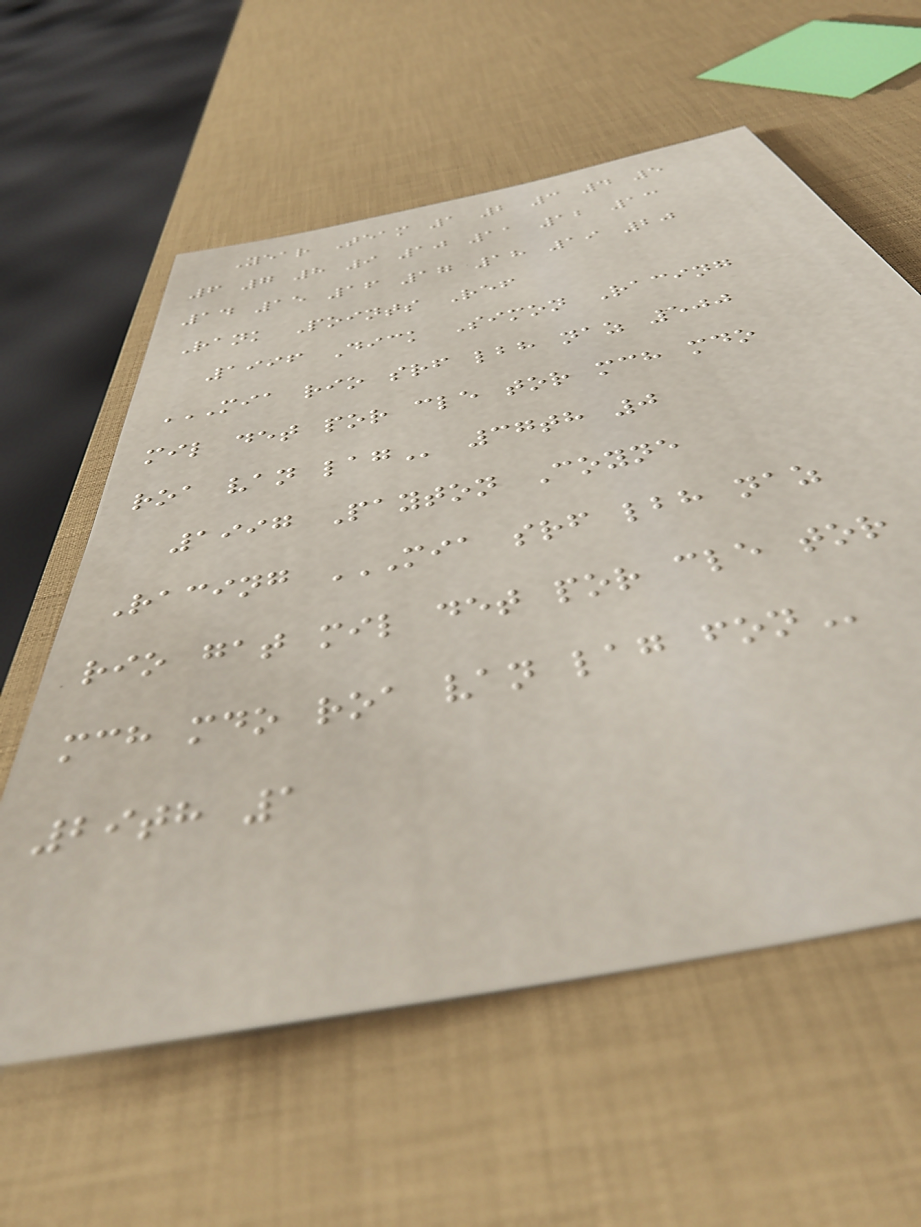Year Team 1 2 3 4 5
6 7 8 9 10 11 12 13
14 15 16 17 18 19 20
Rank Points Ref
1996 Dick Simon Racing
MIA RIO SRF LBH NAZ 500
MIL DET POR CLE TOR MCH MDO
ROA VAN LAG 37th 0
1997 Payton Coyne
Racing MIA SRF LBH NAZ
RIO GAT MIL DET POR CLE TOR
MCH MDO ROA VAN LAG FON
29th 1
